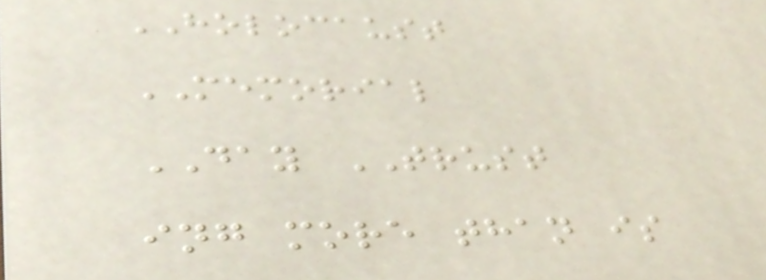HOLOCAUST
MEMORIAL
DAY TRUST
ing more than is
